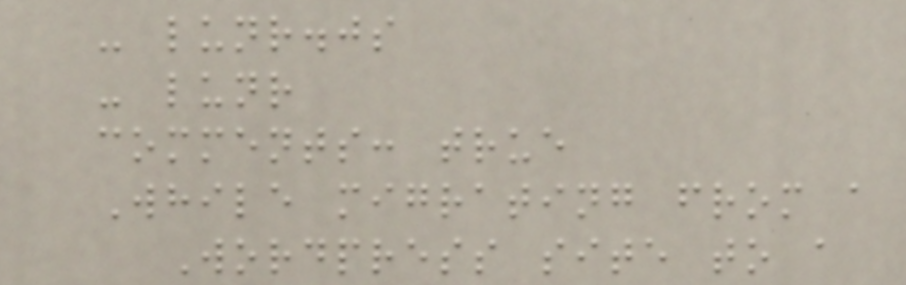- lunr.js
- lunr
comments: true
While migrating from a
Wordpress site to a
